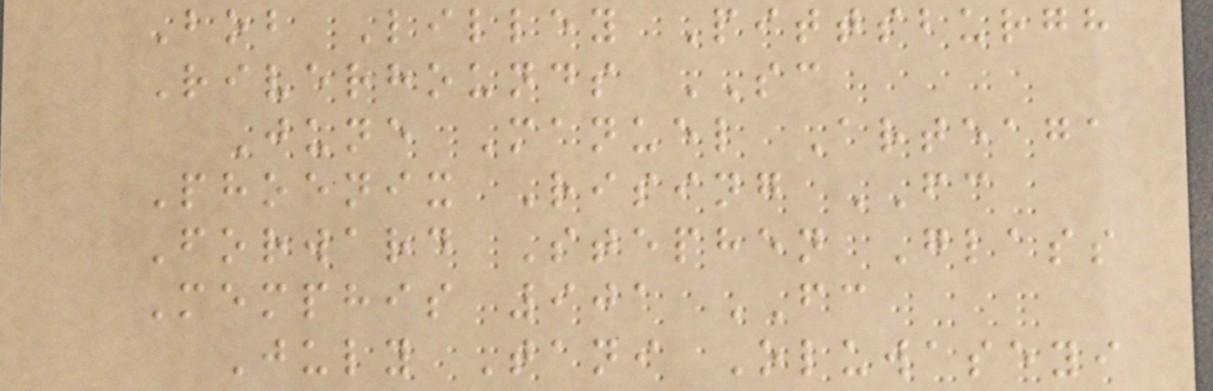Bob Lilley Pittsburgh
Riverhounds SC
June Manuel Arteaga
Phoenix Rising FC
Forward Stephen Glass
Memphis 901 FC
July Tani Oluwaseyi
